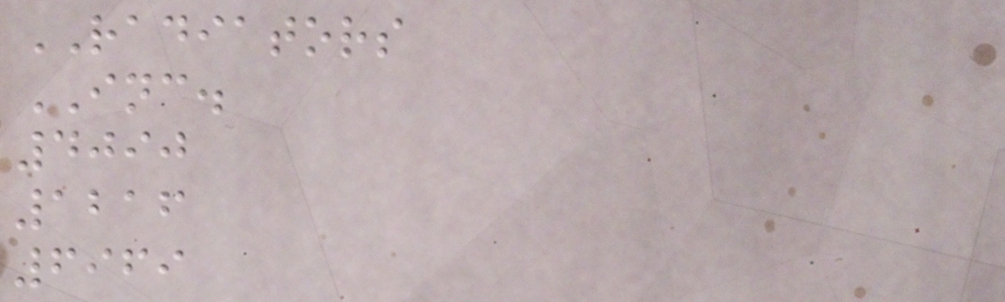RADIATORS
INC.
4090
1216
6969
